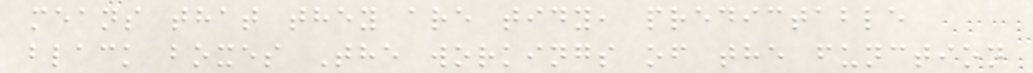means that they are tidy, predictable
black boxes The workings of the function
